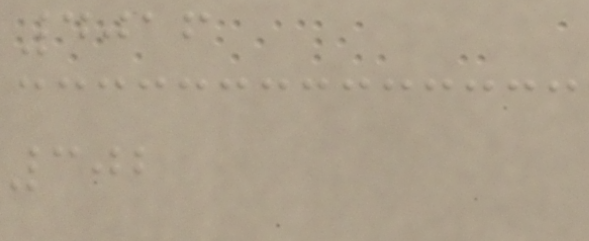4016
302
